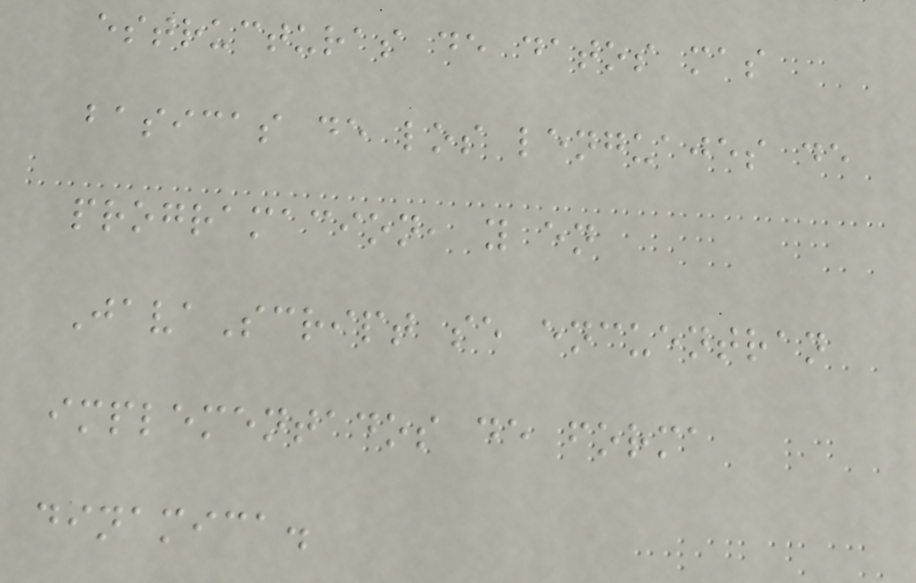estructuras de datos mas
basicas de los lenguajes de
programacion, y en
JavaScript se encuentran
implementados de forma
dinamica.
